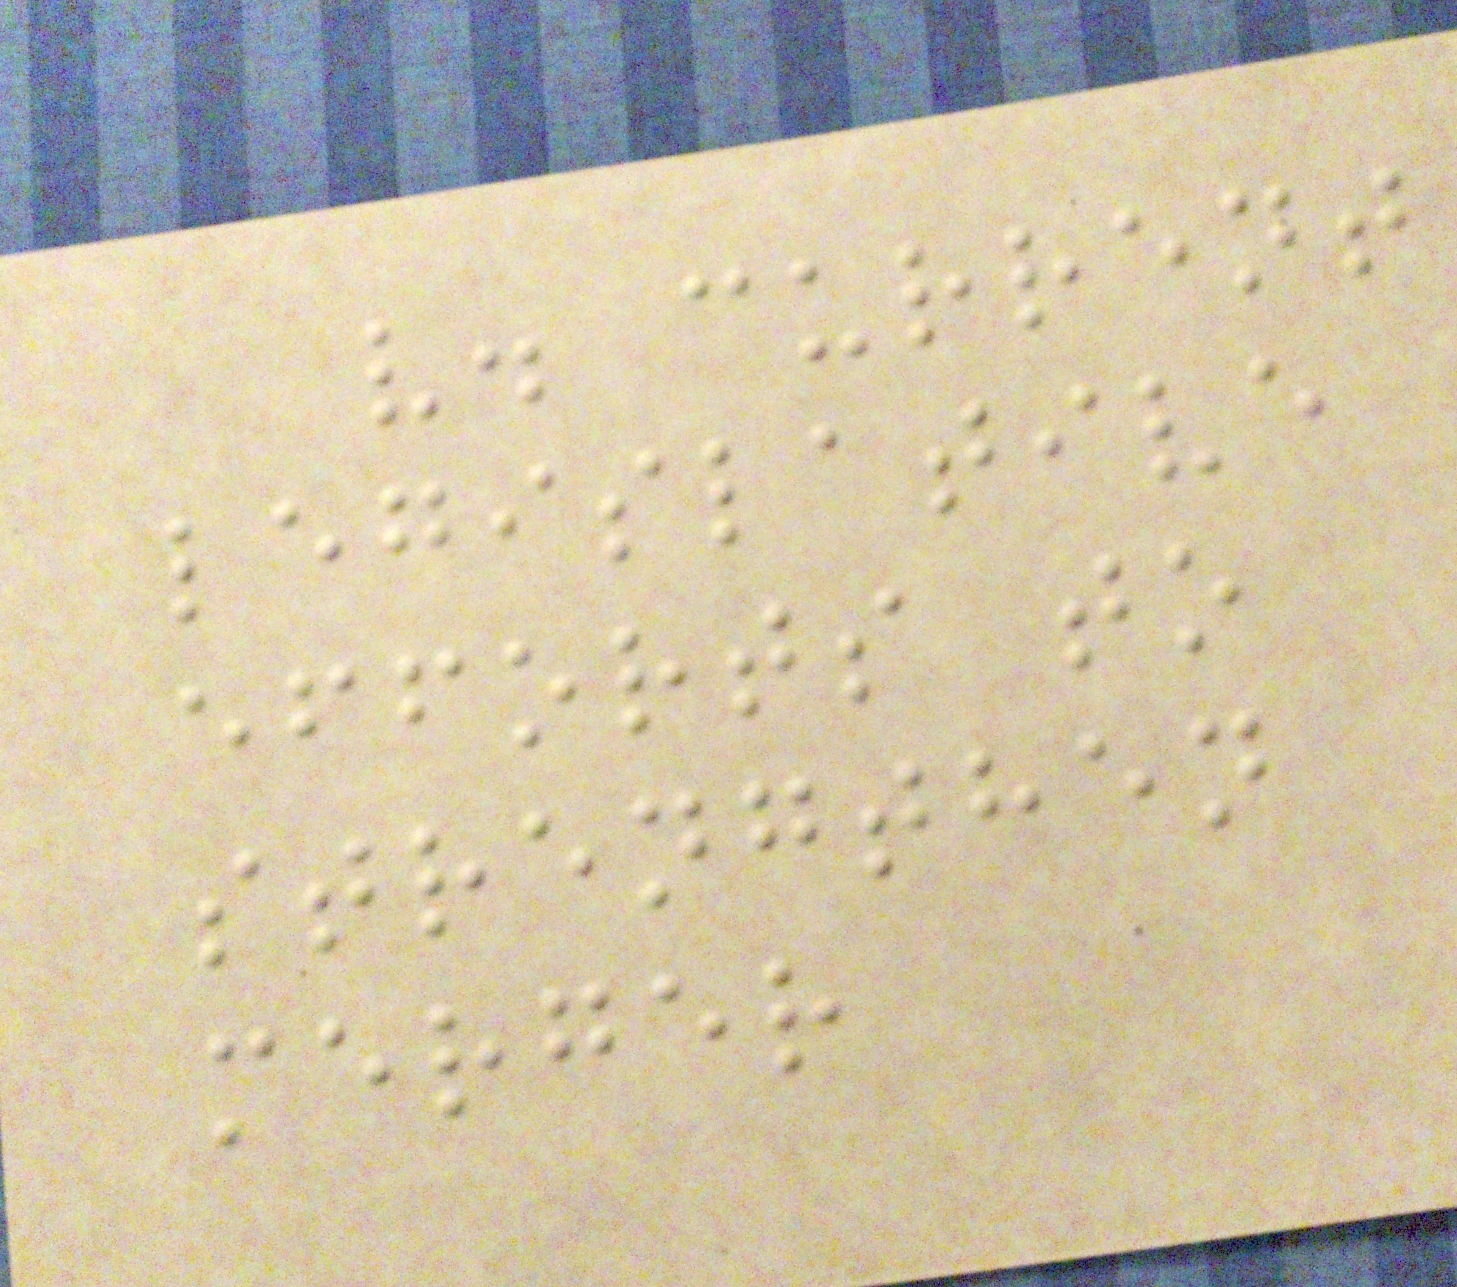v. current
legislative
efforts to
strengthen
merger
